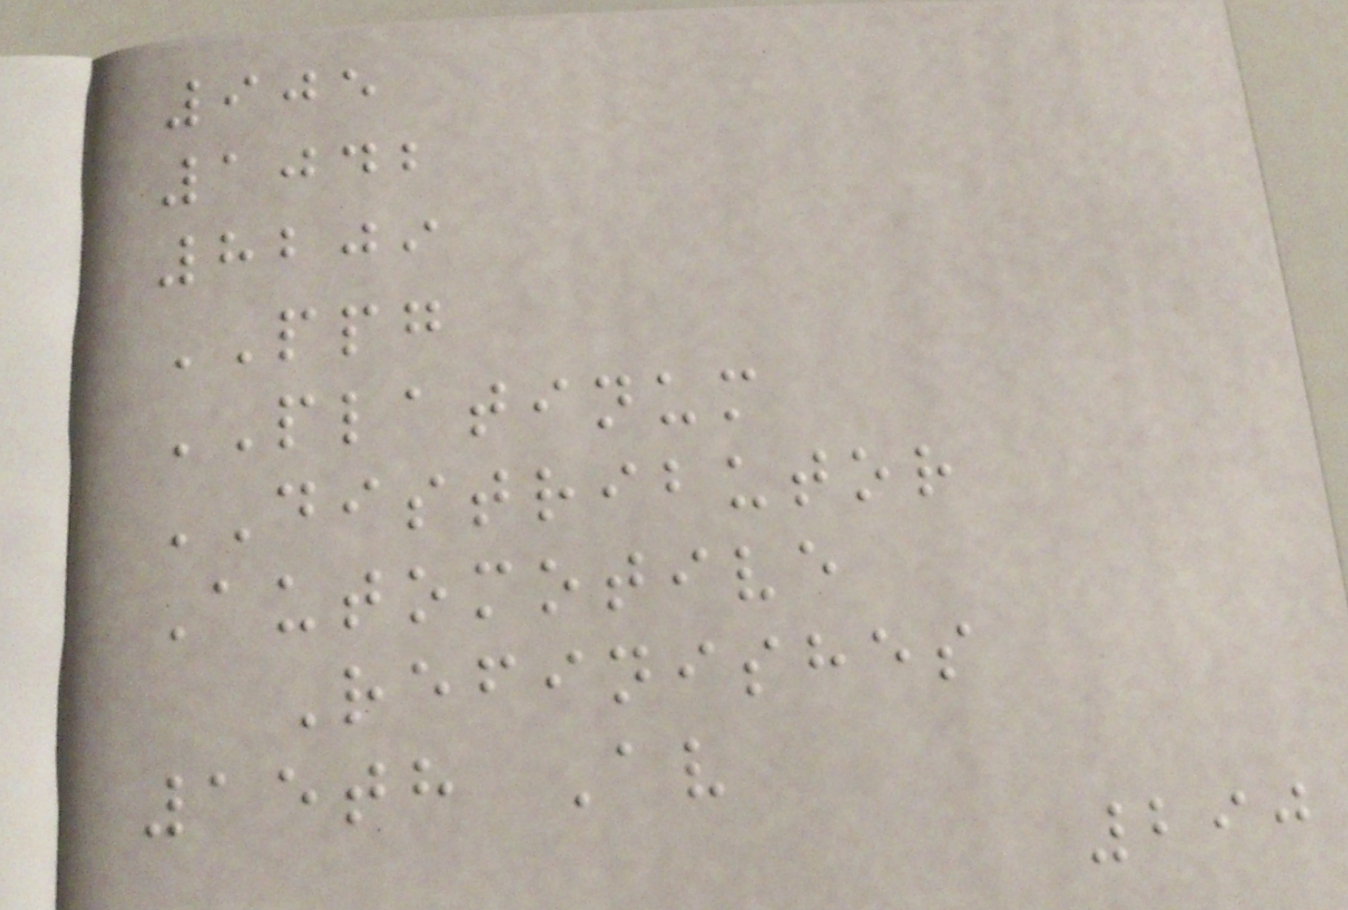905
1042
8209
PPG
PLATINUM
DISTRIBUTOR
Automotive
Refinishes
15th Av
290
